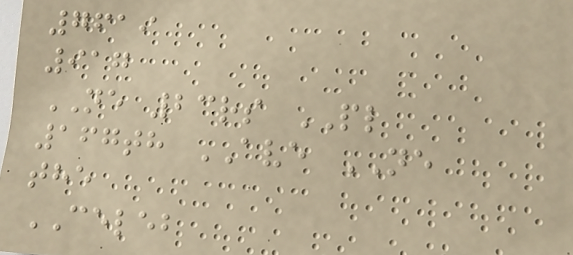7619
917
NE 23rs PL
167th AVE NE
the
CELEB
